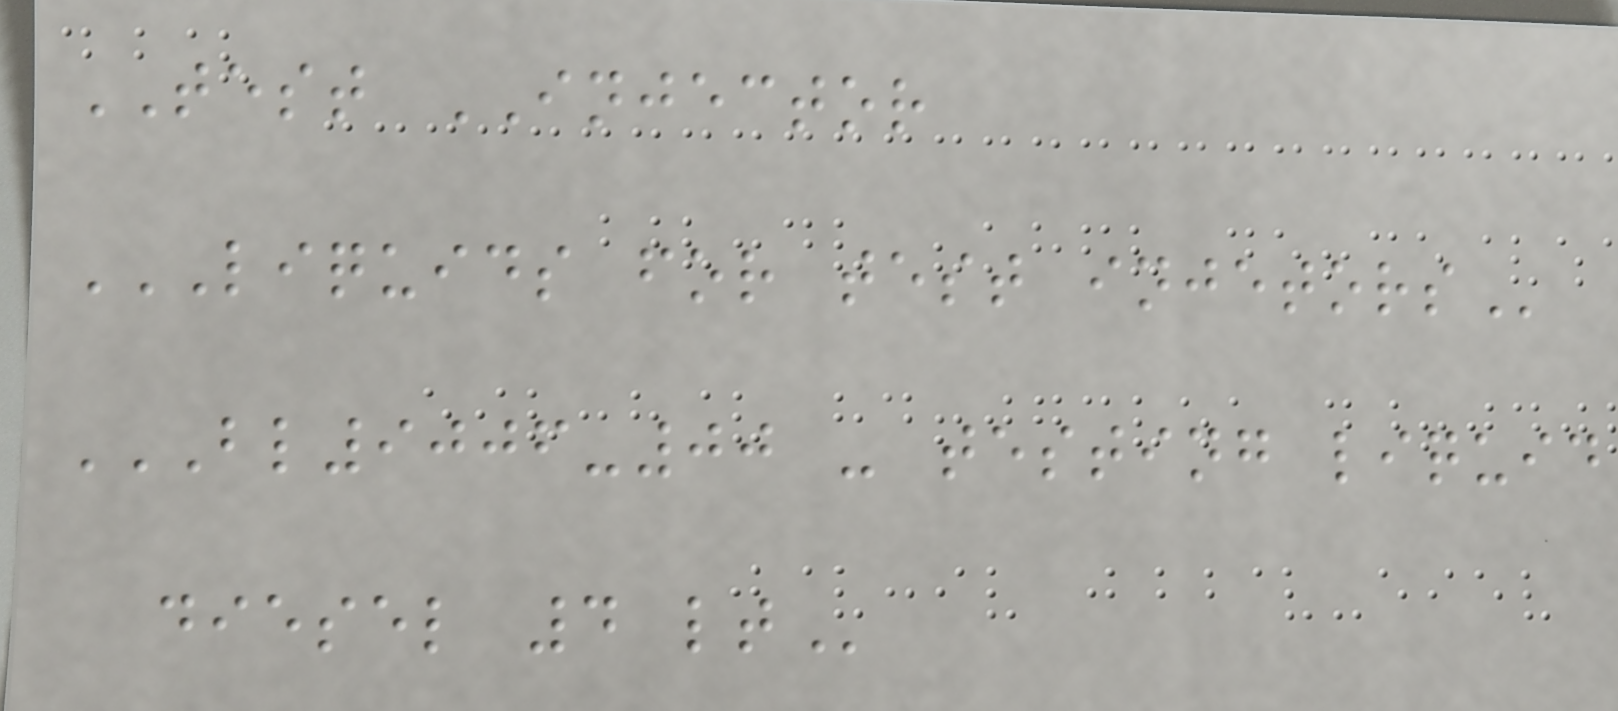TEST INJECTOR
LIQUIDS FOR TEST INJETORS
BL9006-00 - TESTING LIQUID
DIESEL 4 LT
